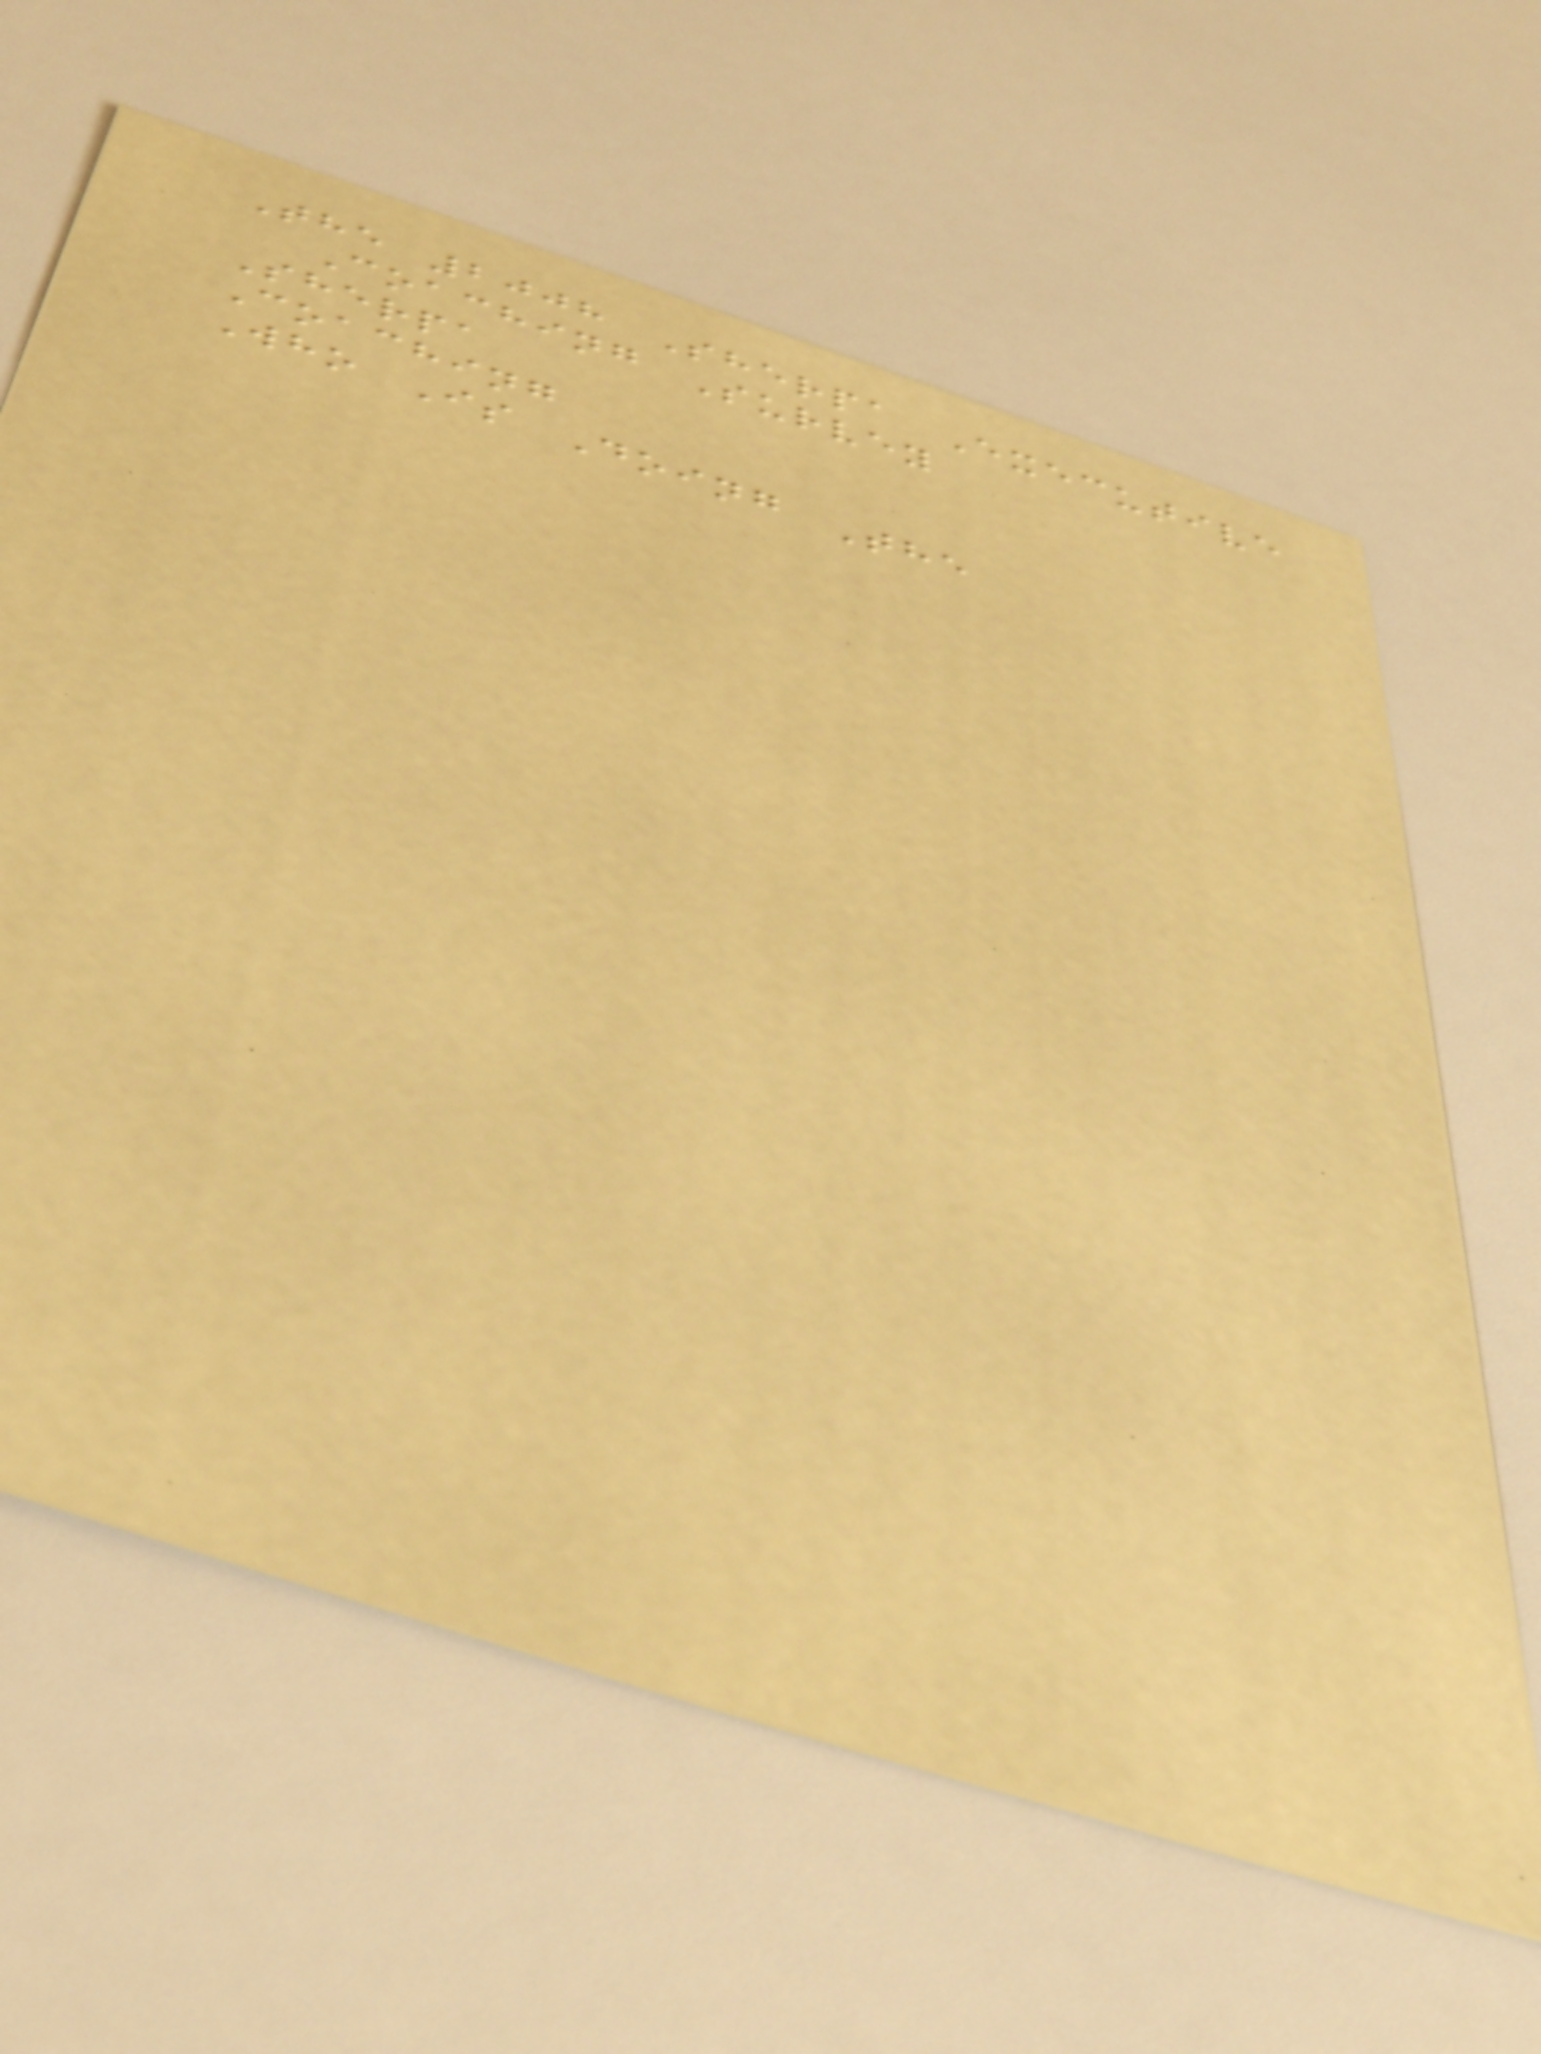The 2008 Sherpa Executive
Coaching Survey
Sherpa
Coaching
Who Is Doing The
